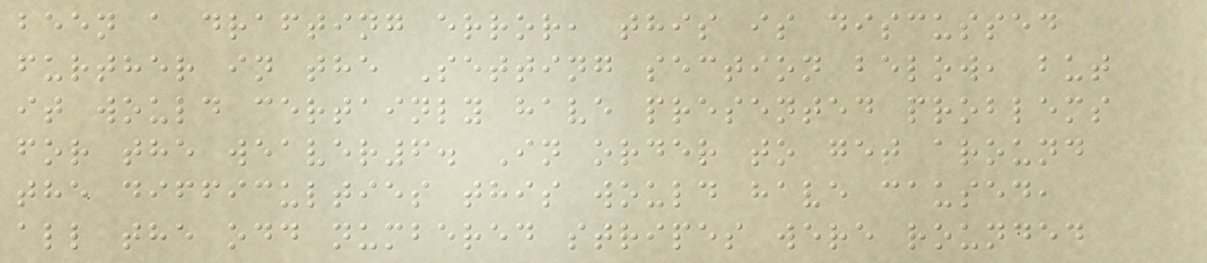been a drafting error, this is discussed
further in the Setting section below, but
it would certainly have presented problems
for the weaver6. In order to get around
the difficulties this would have caused,
all the odd numbered stripes were rounded
